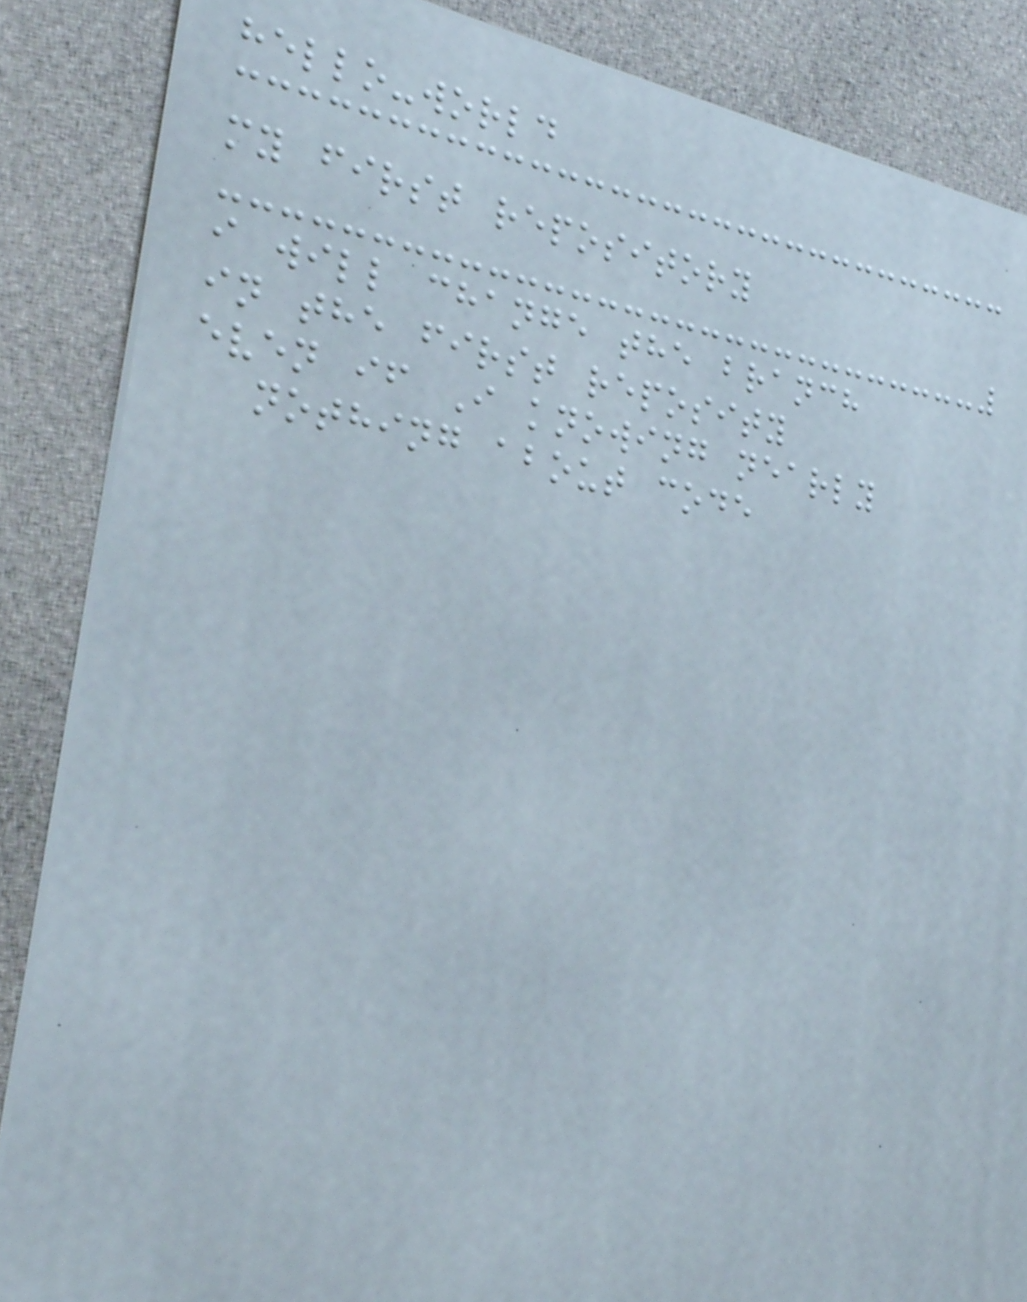hello-world
my first repository
i will change the branch
in the first reposity
even if I knowing nearly
nothing about code
